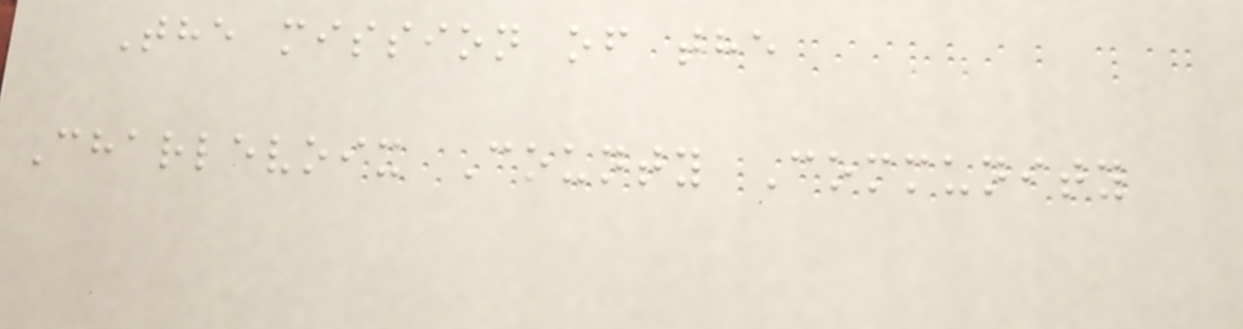The mission of the
Charlevoix County Community
